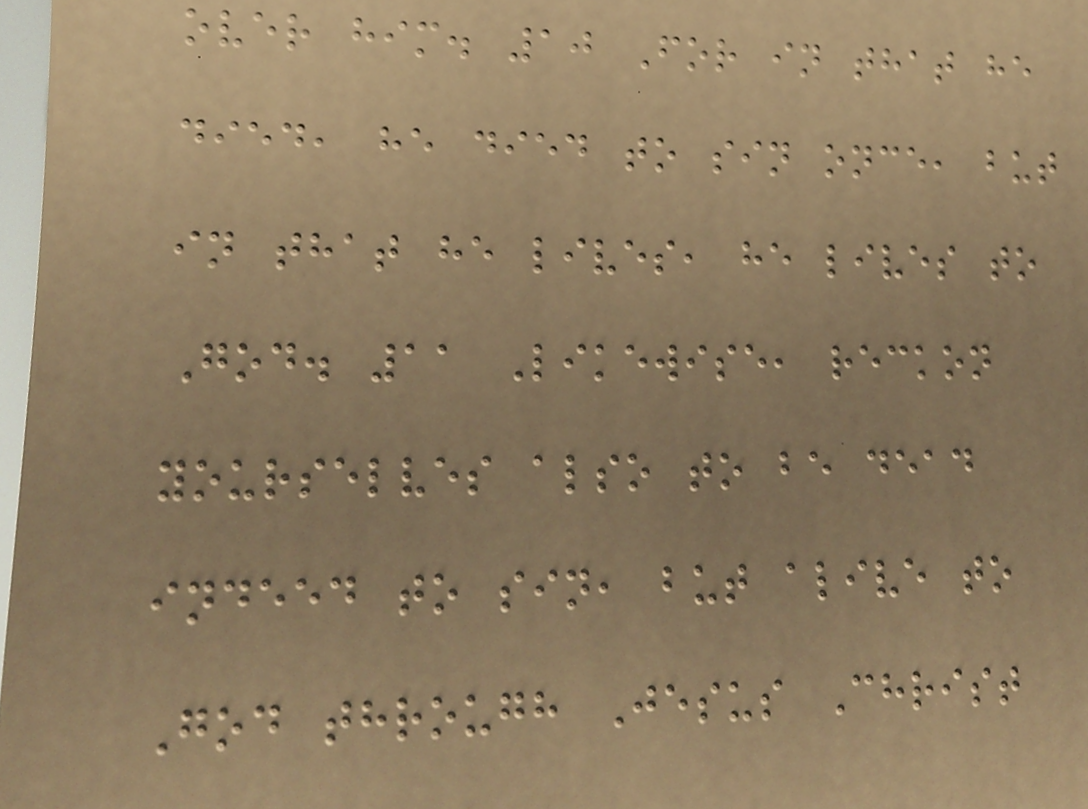over him. 10 For in that he
died, he died to sin once, but
in that he lives, he lives to
God. 11 Likewise, reckon
yourselves also to be dead
indeed to sin, but alive to
God through Jesus Christ
